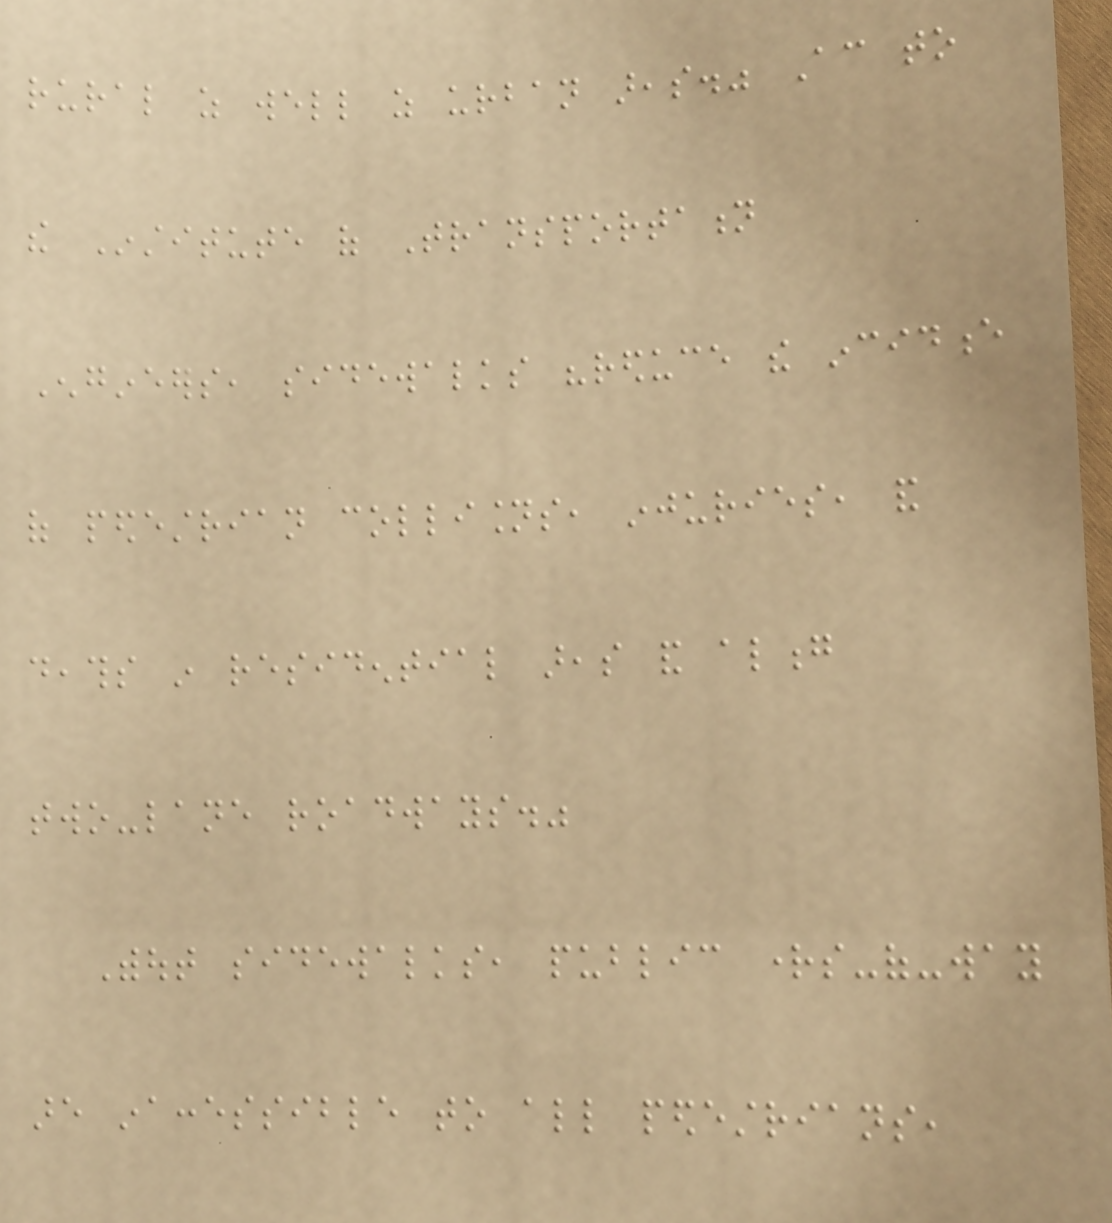rural as well as urban areas." According to
the Institute of Transportation
Engineers, sidewalks "reduce the incidence
of pedestrian collisions, injuries, and
deaths in residential areas and along
two-lane roadways."
Without sidewalks, public rights-of-way
are inaccessible to all pedestrians,
